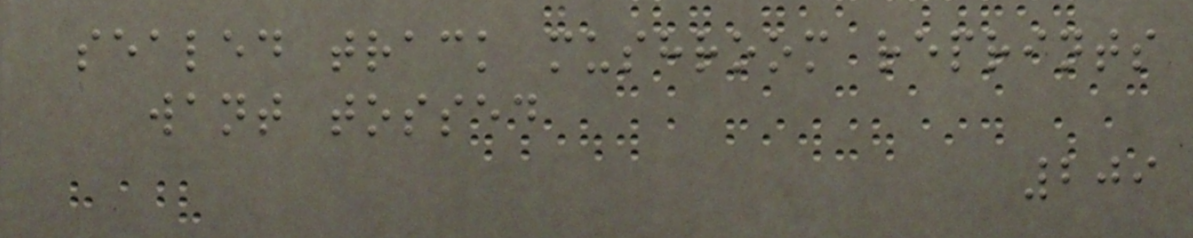sealed track mushroom reprints
want tossed
209
